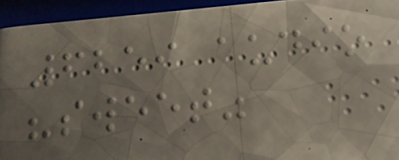6259 audio
"sweet"
